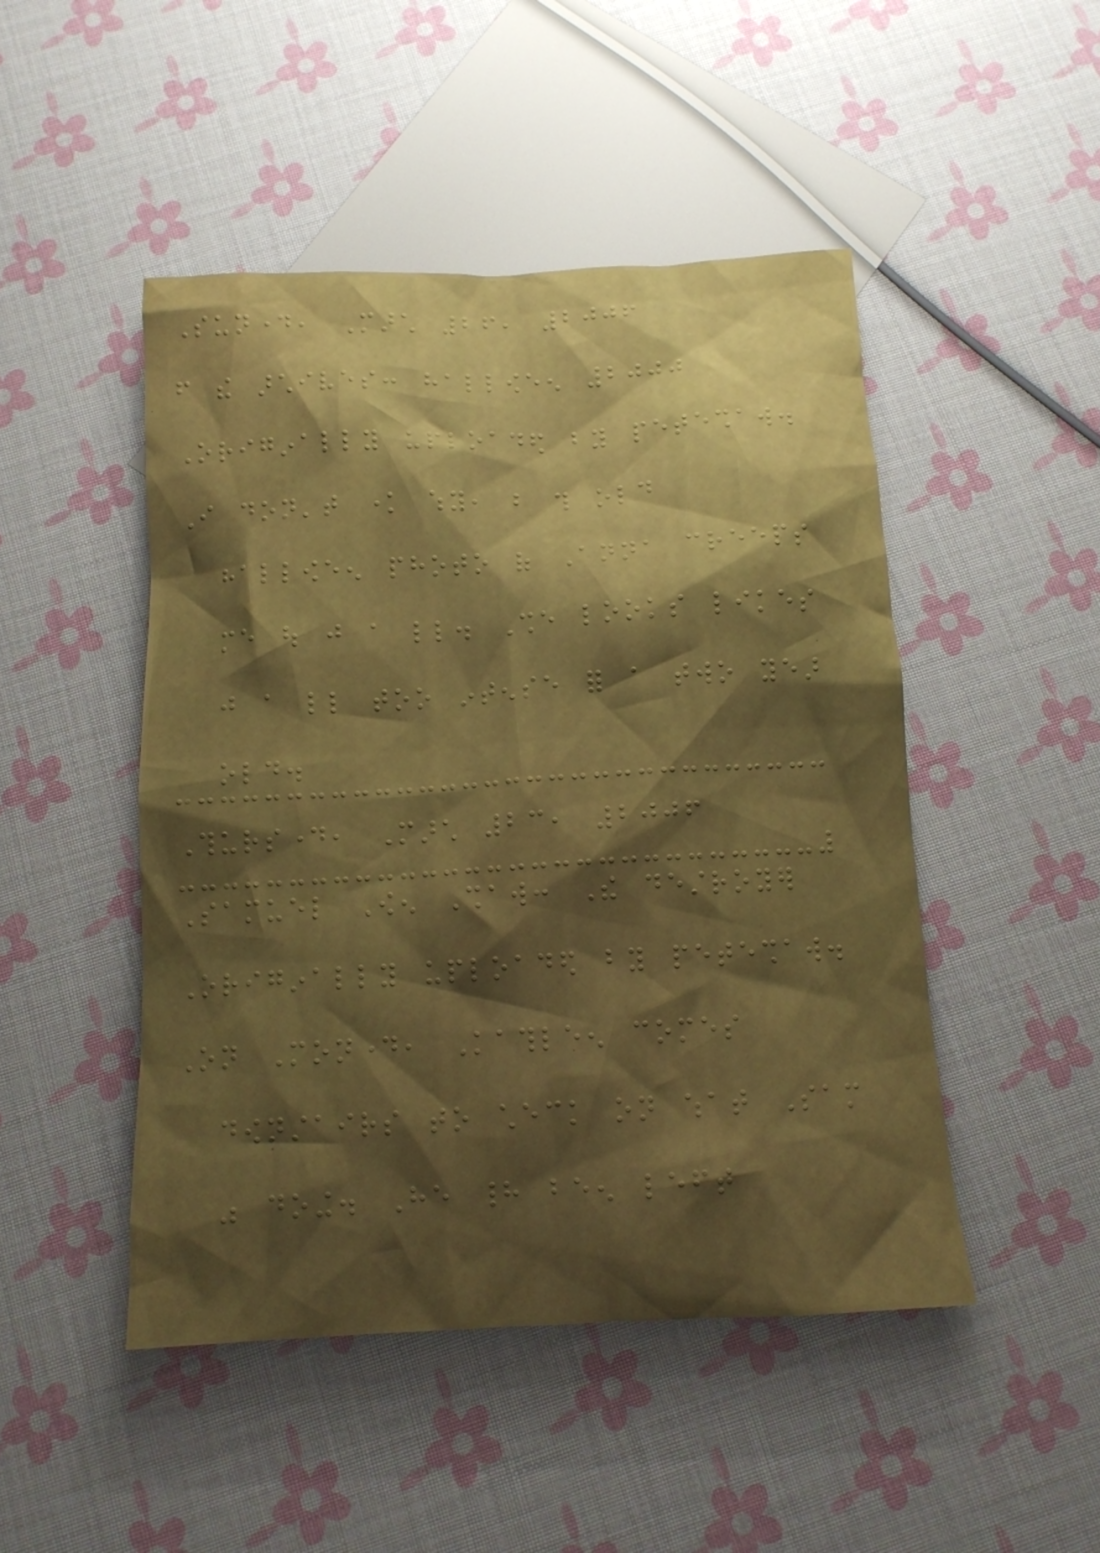Sunday, March 26, 2006
from the archives: halloween 2000
Originally uploaded by peteshaw.
I don't know why, but this old
halloween photo of Anna creeps
me out just a little. She looks likes
just a little too intense for a two year
old.
Thursday, March 23, 2006
Samuel Owen Shaw: The destroyer
Originally uploaded by peteshaw.
On Monday, Kathleen comes
downstairs to check on what Sam
was doing. He had been left
